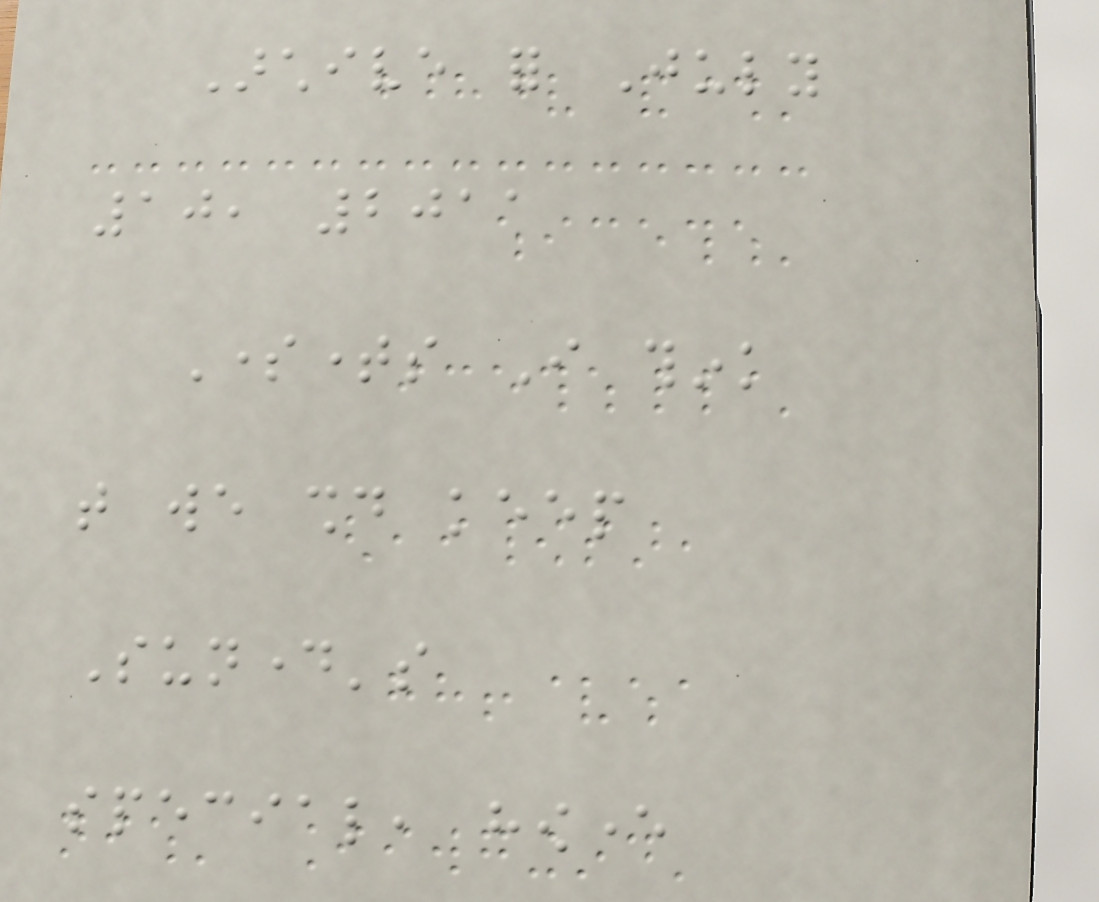Archive for July
10, 2011
Sometimes I think
that we should keep
Sunday's
special, however
